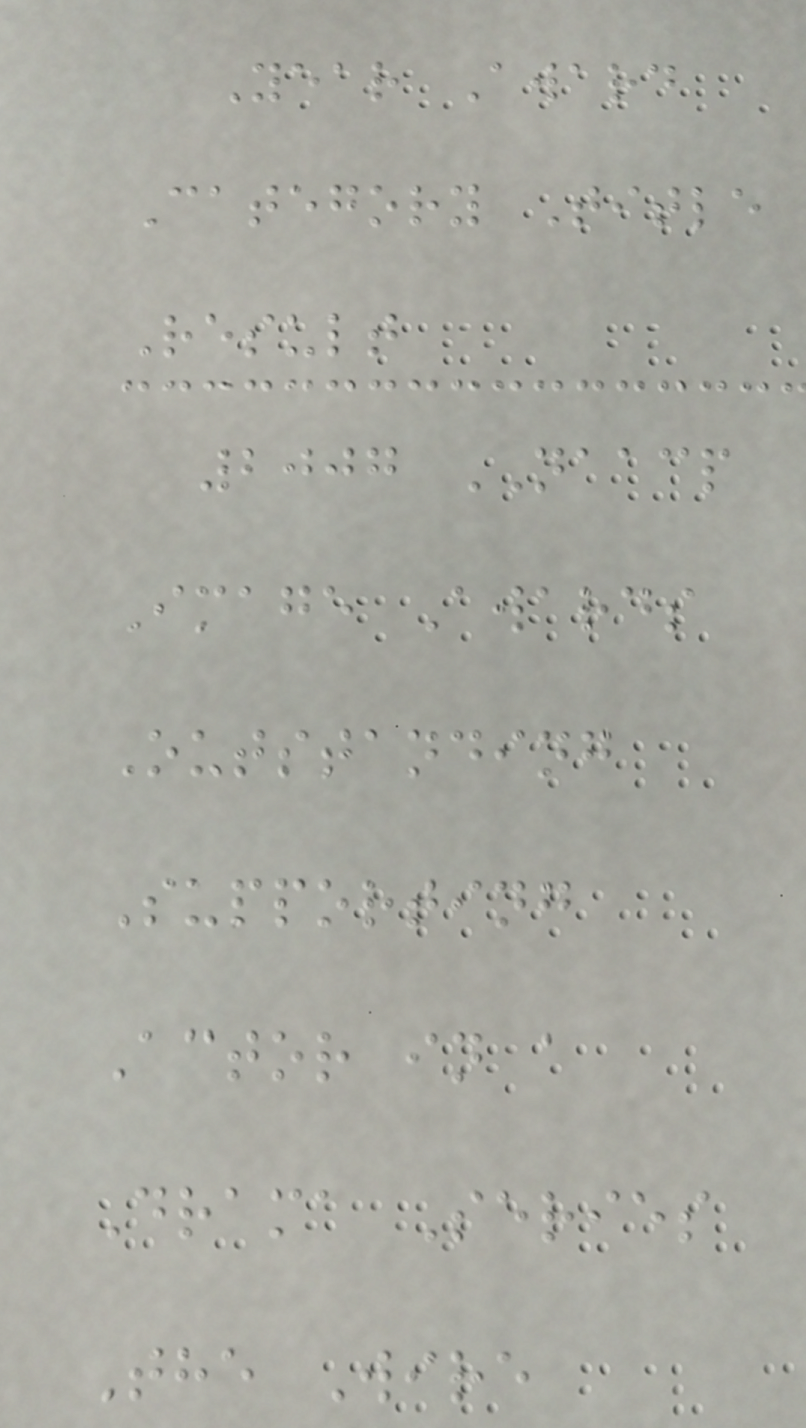Year Award
Category Title
Result
2007 NAACP
Image Awards
Outstanding
Supporting
Actor in a
Drama Series
The Wire
